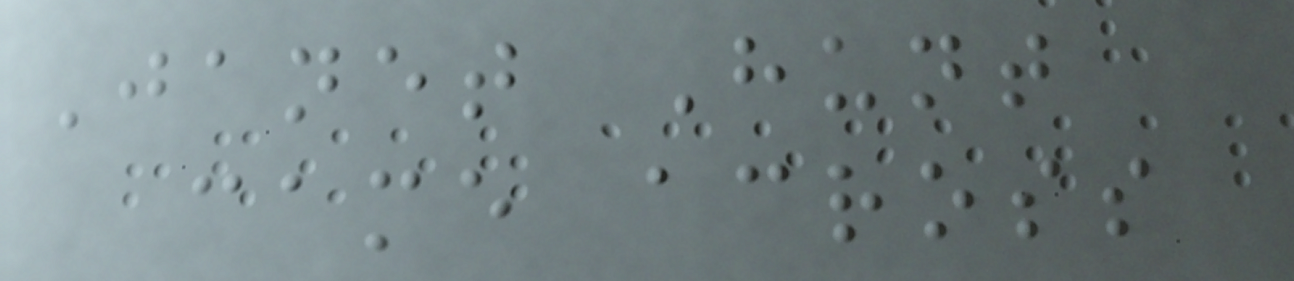Janet Hunt
came across
